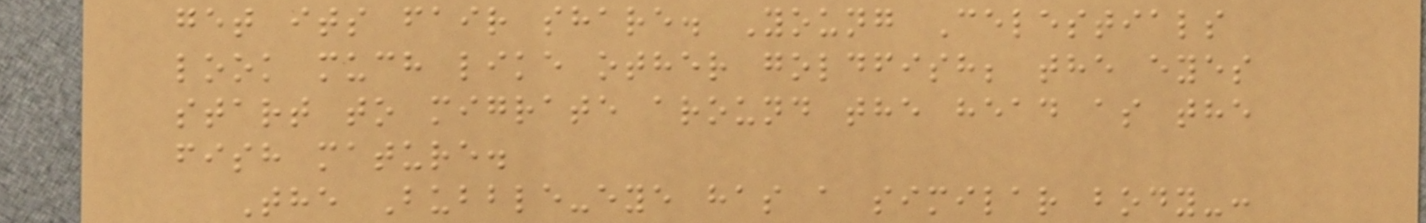get its fair share. Young Celestials
look much like other goldfish; the eyes
start to migrate around the head as the
fish mature.
The Bubble-eye has a similar body-:
